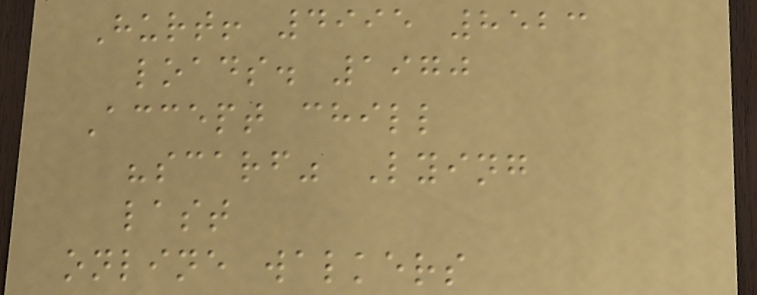Hurt! 4995 8523
loads. 1970
Accept chill
"scarf" Lying
last
online walkers
